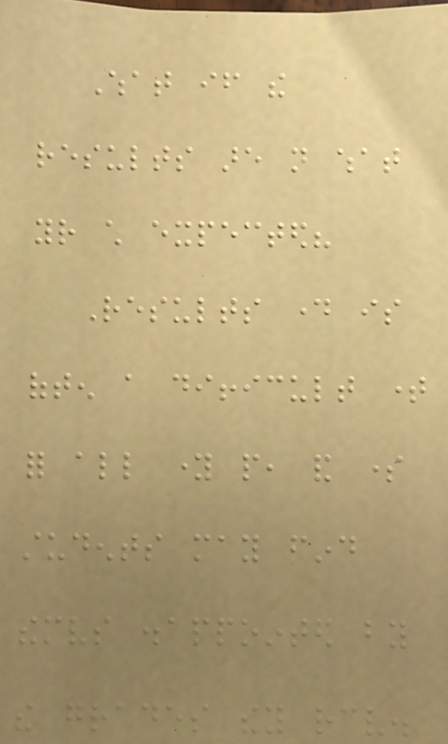What if the
results are not what
your child expected?
Results day is
often a difficult time
for all young people, and some
students may find
themselves disappointed by
the grades they receive.
